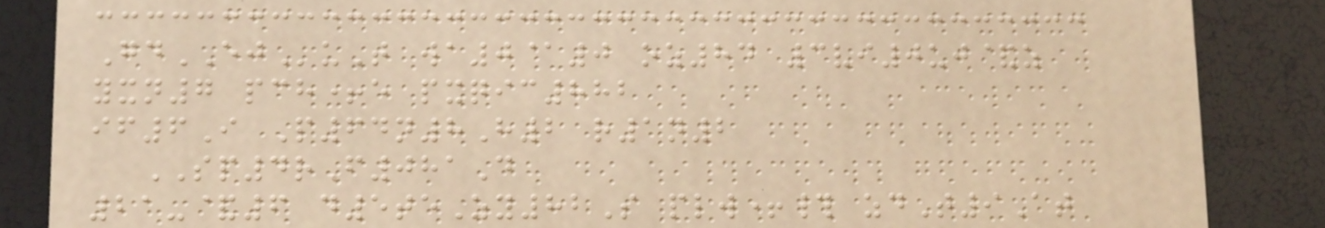GdEJuT wa0@0 oz84 3vi0uj&z
yxn7 pch+e pxqic882
if6I P64n8H2 r1n2
SP4rF081D
21-&6 d5teZy82S plw+# zdT9At
